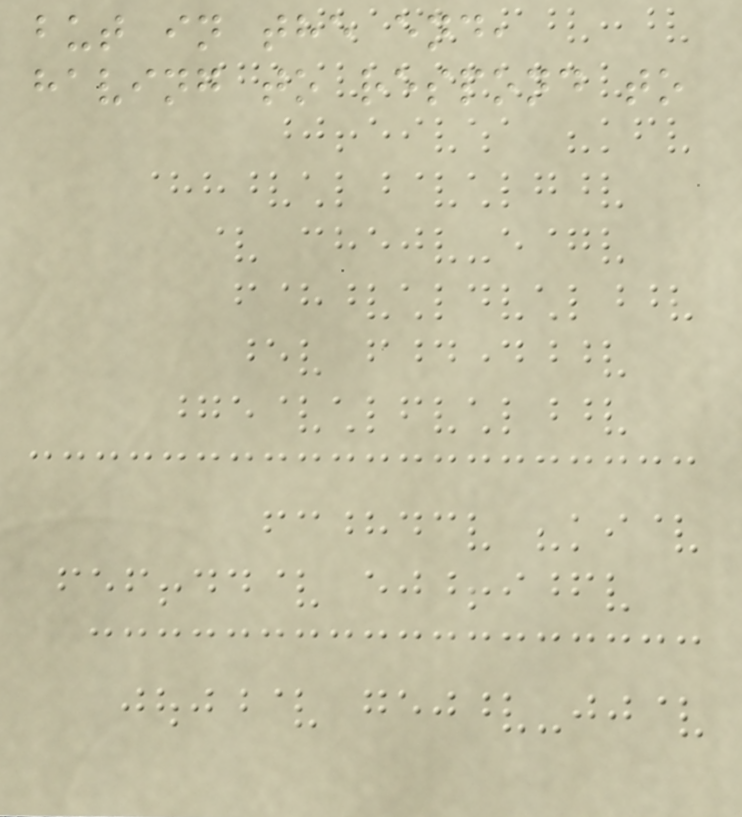but in the end,
having to respond to
